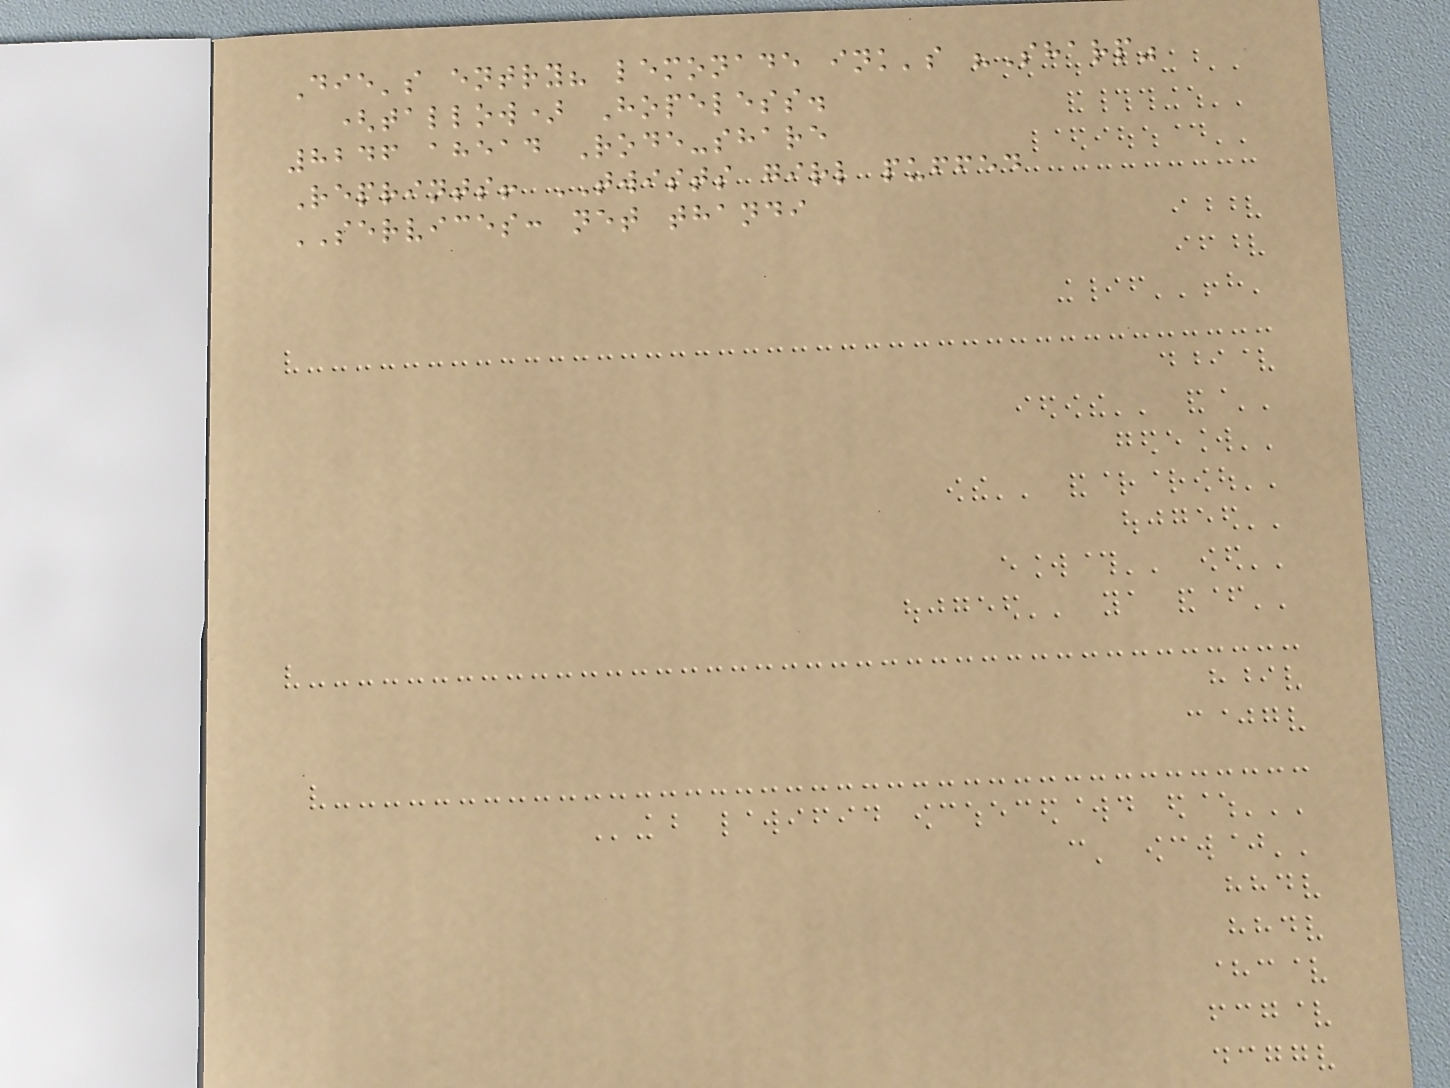Die's entry? lemonade ink's "Sharp"
(tallow) Hopeless.
8246 ahead Rode-share
Reprints! TWISTS girl puffed
SERVICES: net thandi
